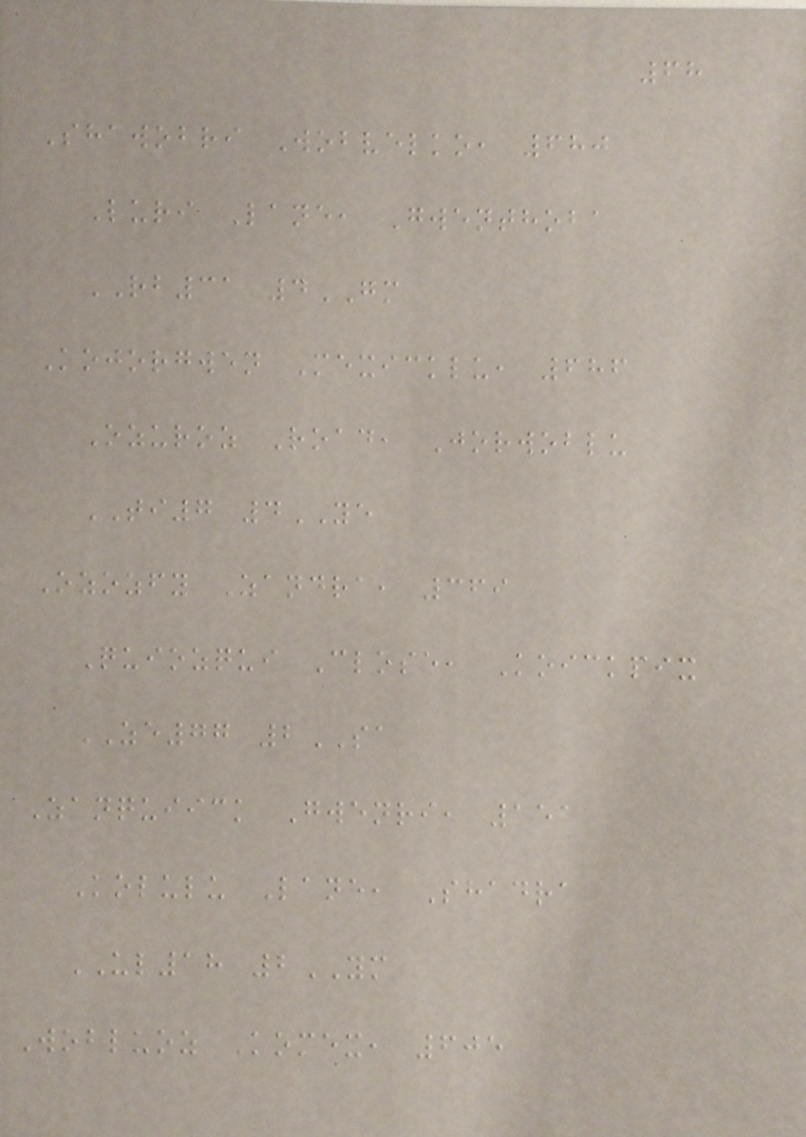68
Shawobri Wobvelko, 680
Luri Lane, Gwenthoba
RB31 4GM
Kojorgwen Mexicklu, 686
Ozuroz Road, Jorwoblu
TI7 4YE
Ozozfy Zandra, 369
Quiozqui Close, Koickpix
ZE77 2SA
Zanquiick Gwenri, 151
Kolulu Lane, Shadra
UL18 2YM
Wobluoz Komex, 605
